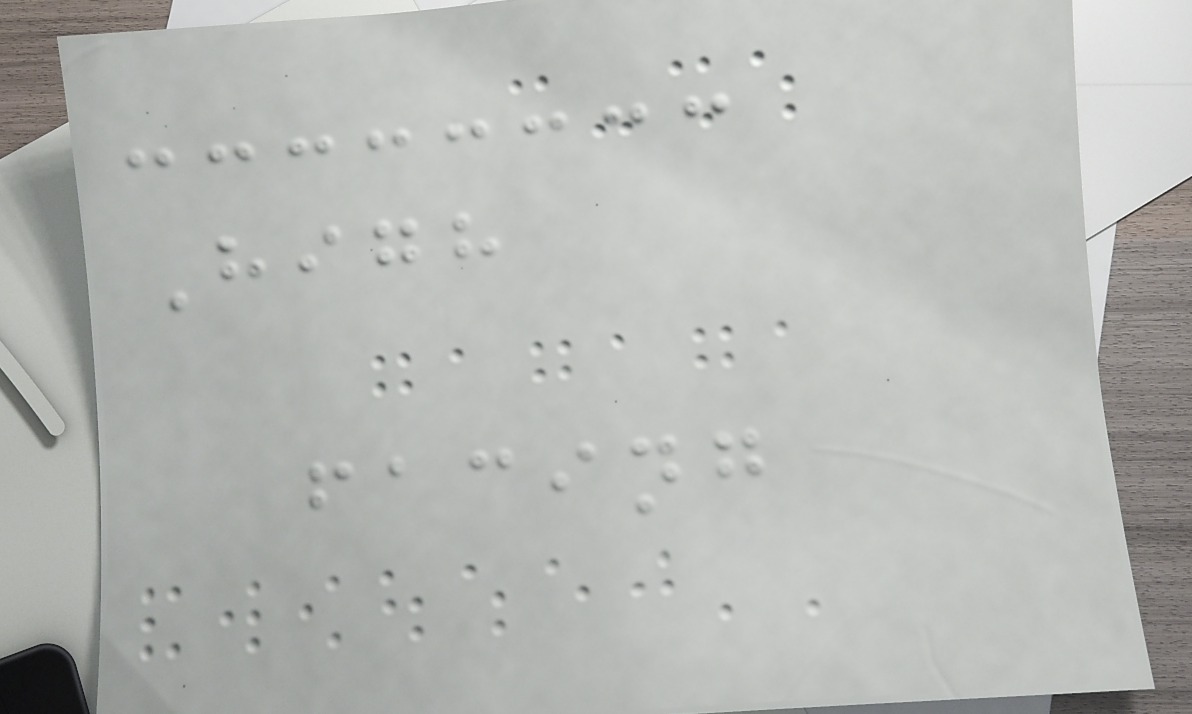High
facing
